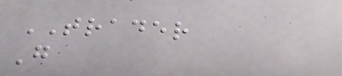TRADER
G
